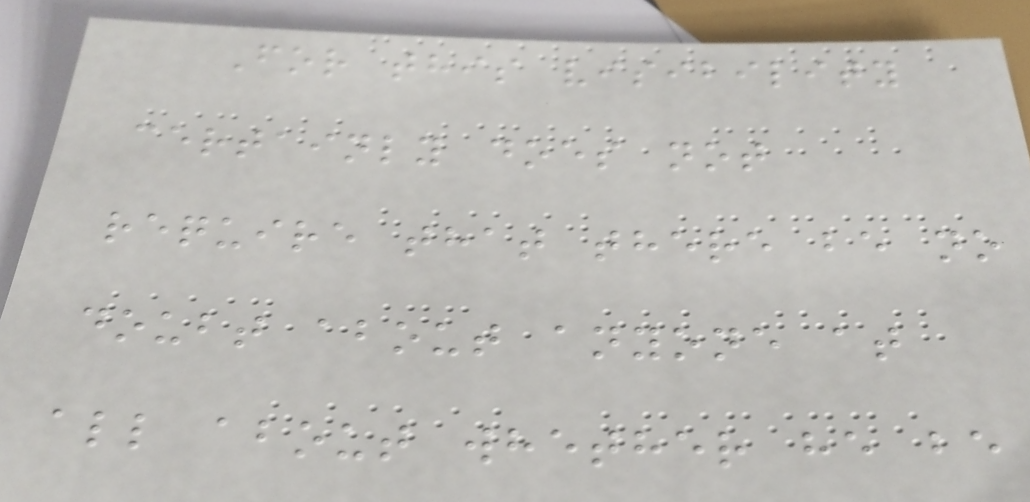For this visibility
certainly does not
require that there be no
doubt about anyone at
all about whether he be
